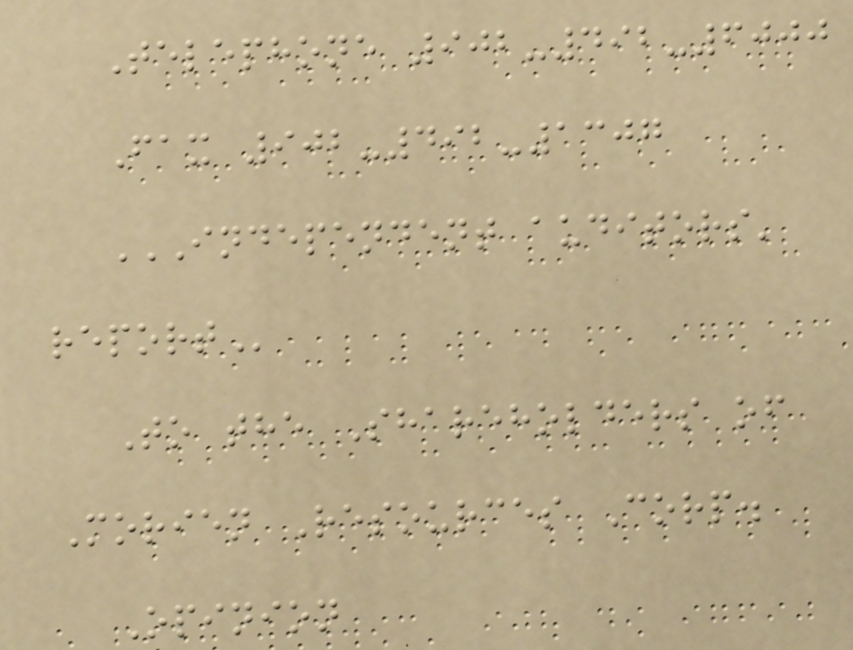Telephone 902-492-6000
Fax 902-492-1307
INDEPENDENT AUDITORS'
REPORT
To the Shareholders of
Morien Resources Corp.
Opinion
